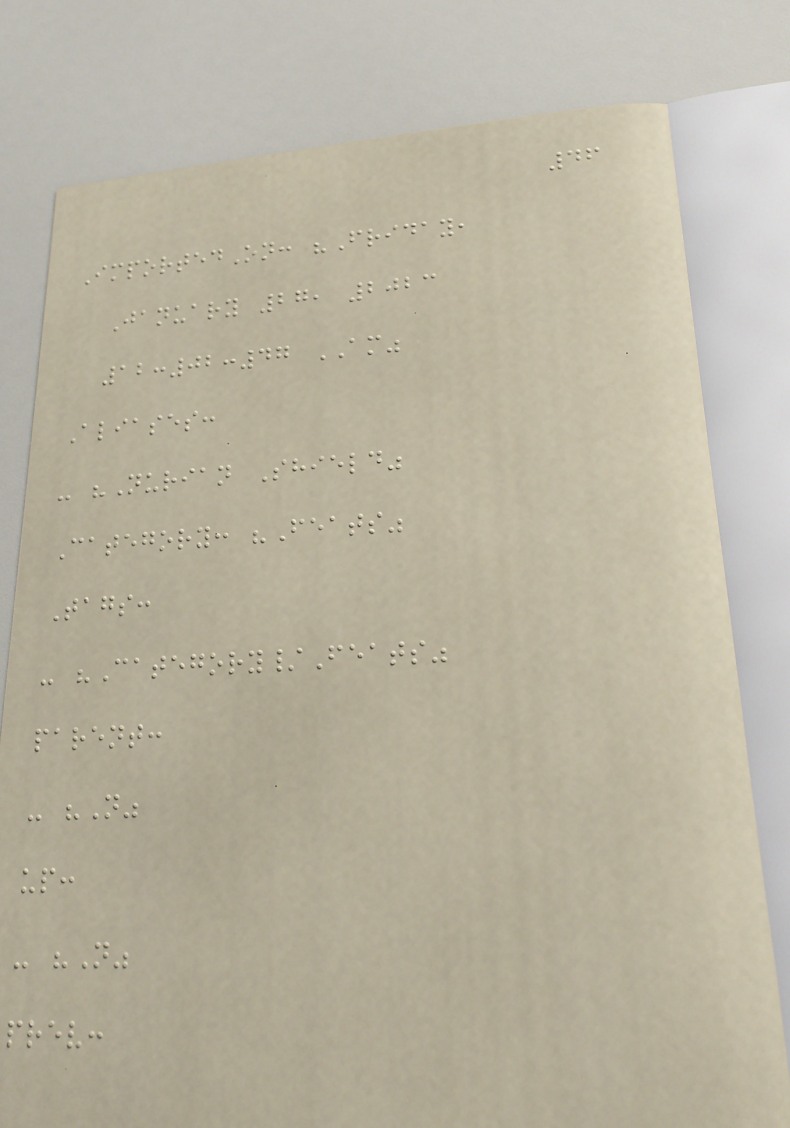46
ImportedOn: "Friday,
January 27, 2023
12:02:47 AM"
Aliases:
- "Nurian Shield"
Category: "Feats"
Tags:
- "Category/Feats"
parent:
- "N"
up:
- "N"
prev:
